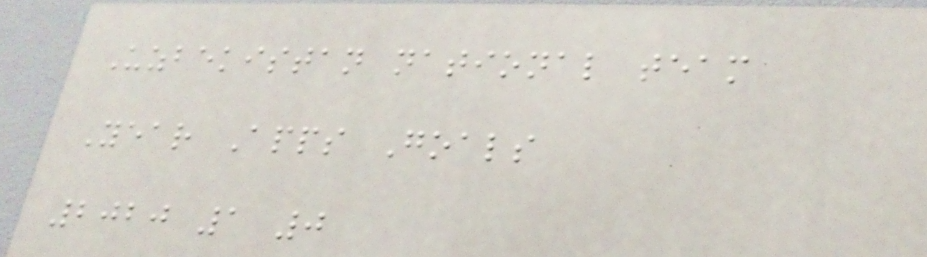Uzbekistan national team
Year Apps Goals
2020 1 0
